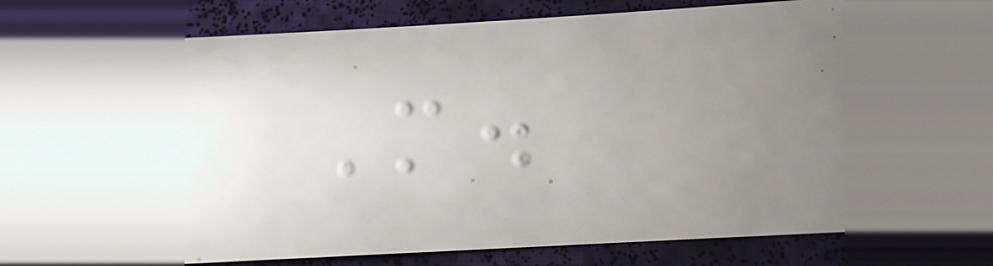M.
